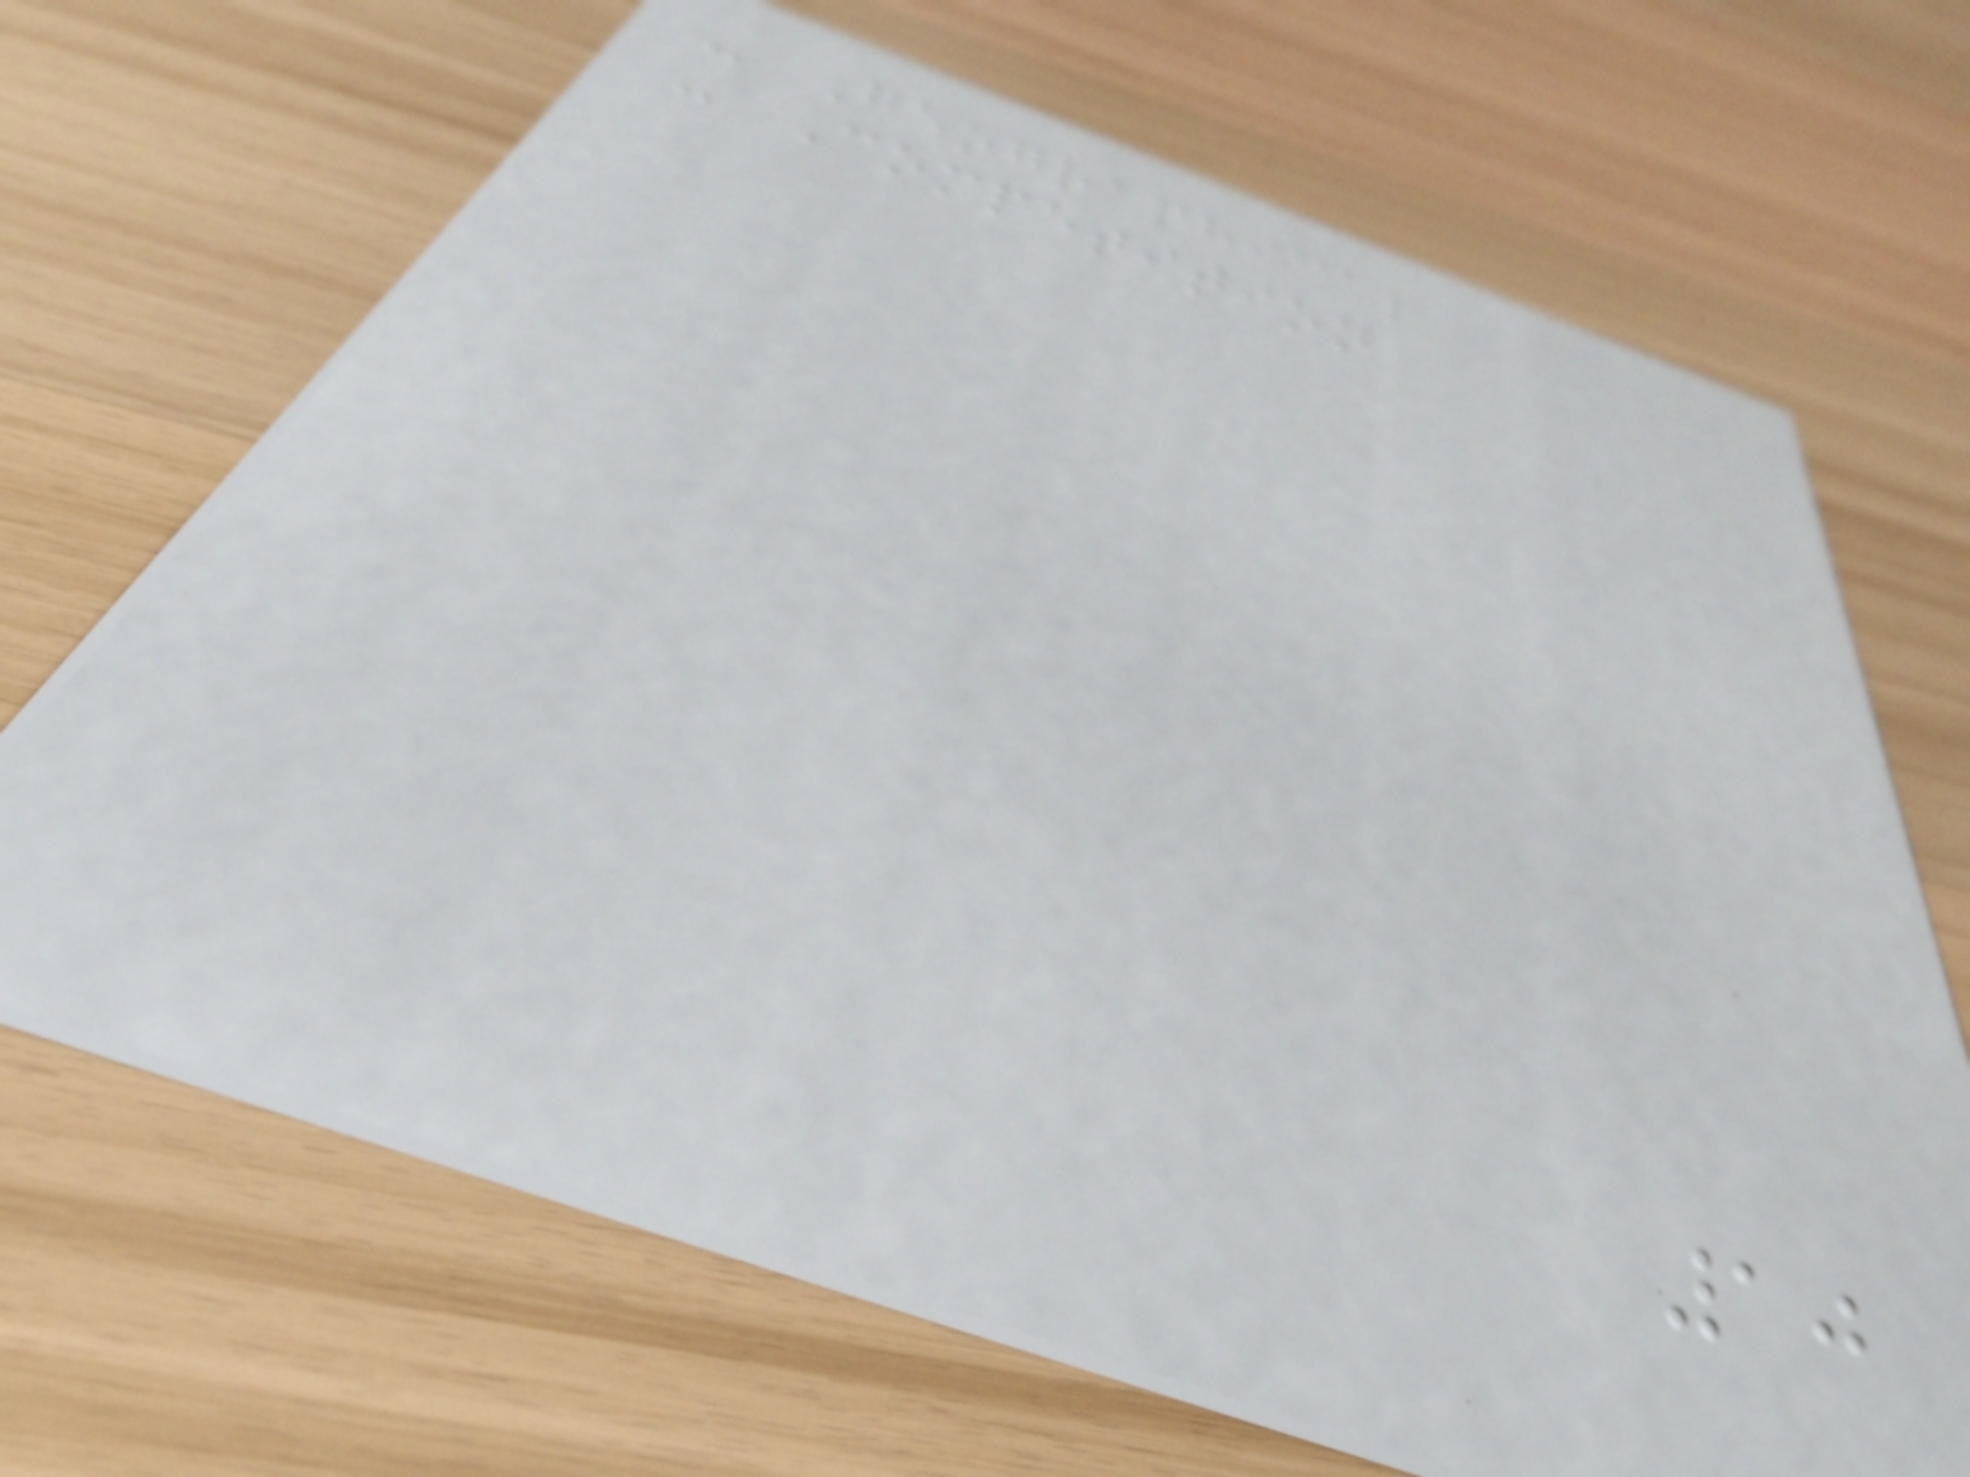- Geographical
- Competition
10
